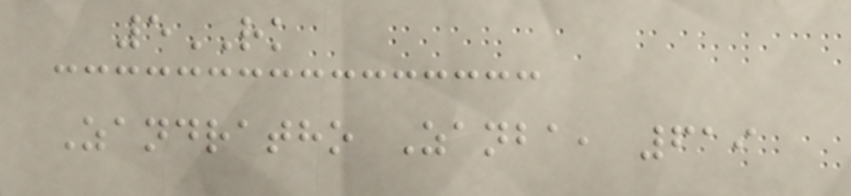5RK
Zandratho Zanba, 619
